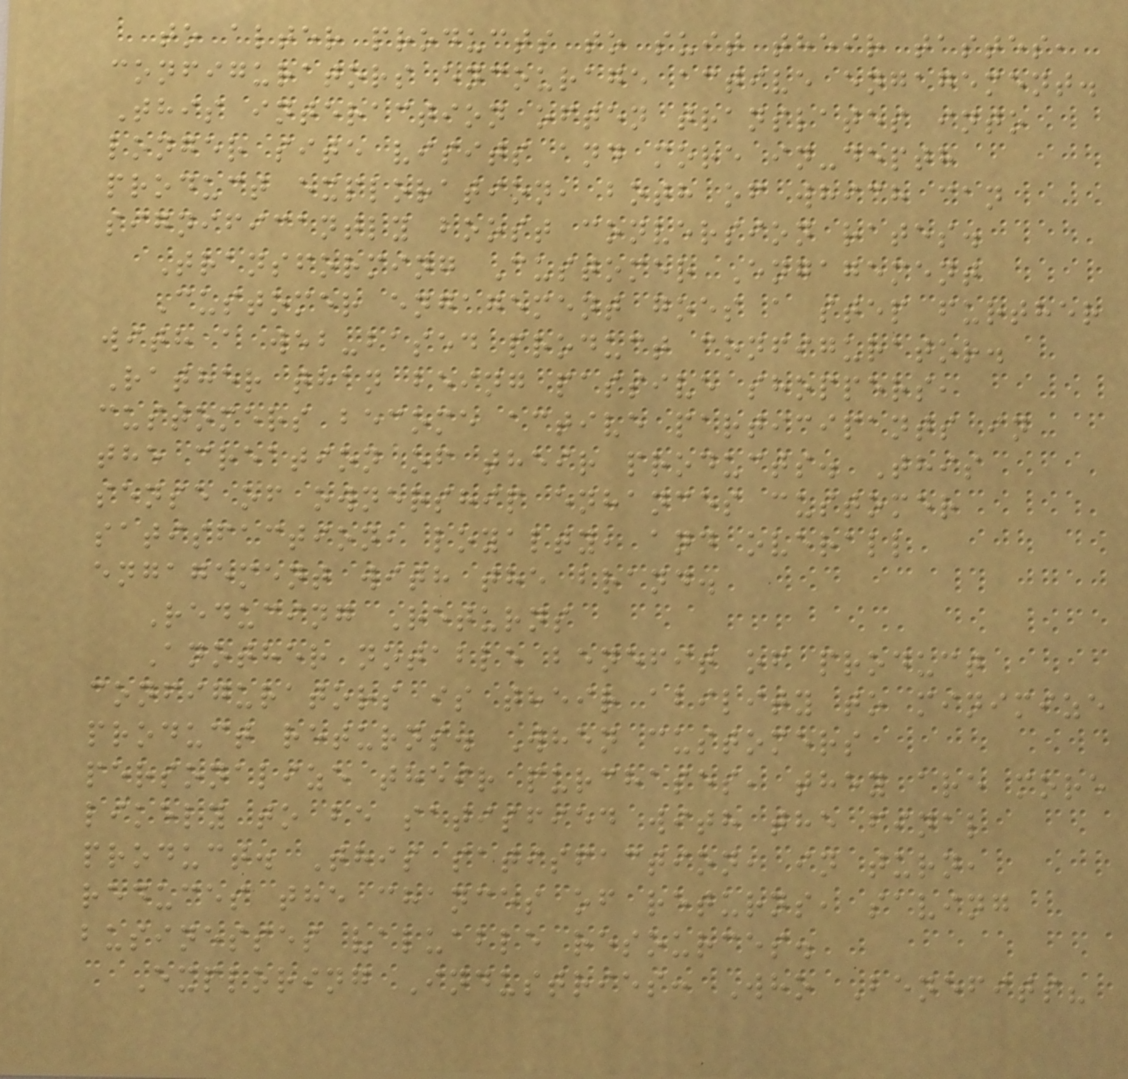to alter products to suit their tastes,
configurators encourage active engagement.
This interaction often translates into
longer site visits and more in-depth
product exploration, both of which can
significantly boost conversion rates.
Transforming Customer Engagement
Customer engagement goes a step further
with a web-based product configurator.
Rather than being passive shoppers,
customers become active participants in
the creation of their products. This
sense of ownership enhances customer
satisfaction, loyalty, and overall
engagement with the brand.
Reducing Returns
Another notable benefit of product
configurators is their ability to minimize
product returns. When customers
personalize their purchases, they are more
likely to be satisfied with the final
product. This satisfaction, in turn,
reduces the chances of returns, saving
businesses valuable resources.
Exploring Industries: Who Benefits?
